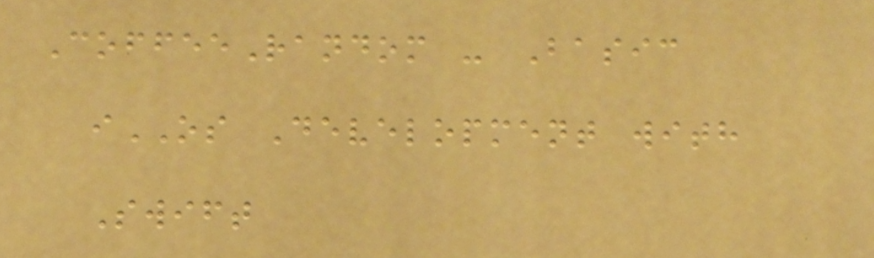CoffeeRandom - Basic
iOS Development with
Swift
